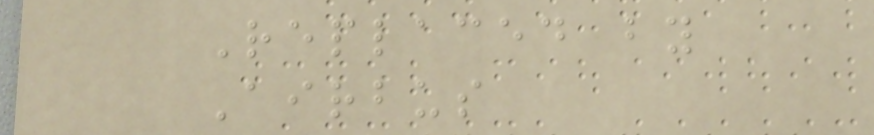Replaced by
Airbus
